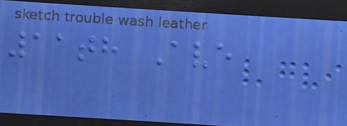11th Ave
